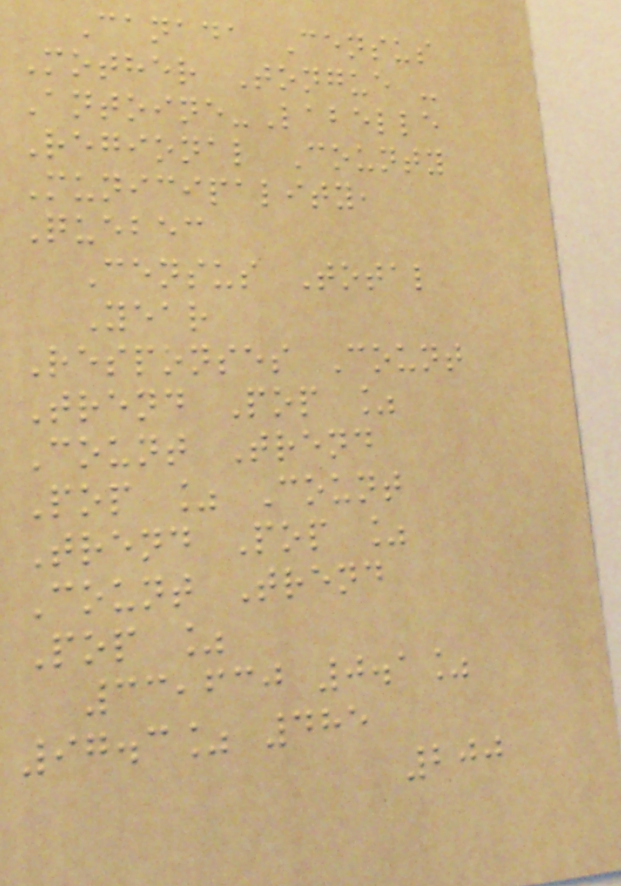Canada Census
Mother Tongue -
Antoine-Labelle
Regional County
Municipality,
Quebec
Census Total
Year
Responses Count
Trend Pop %
Count Trend
Pop % Count
Trend Pop %
Count Trend
Pop %
33,630 0.1%
97.3% 485
200
